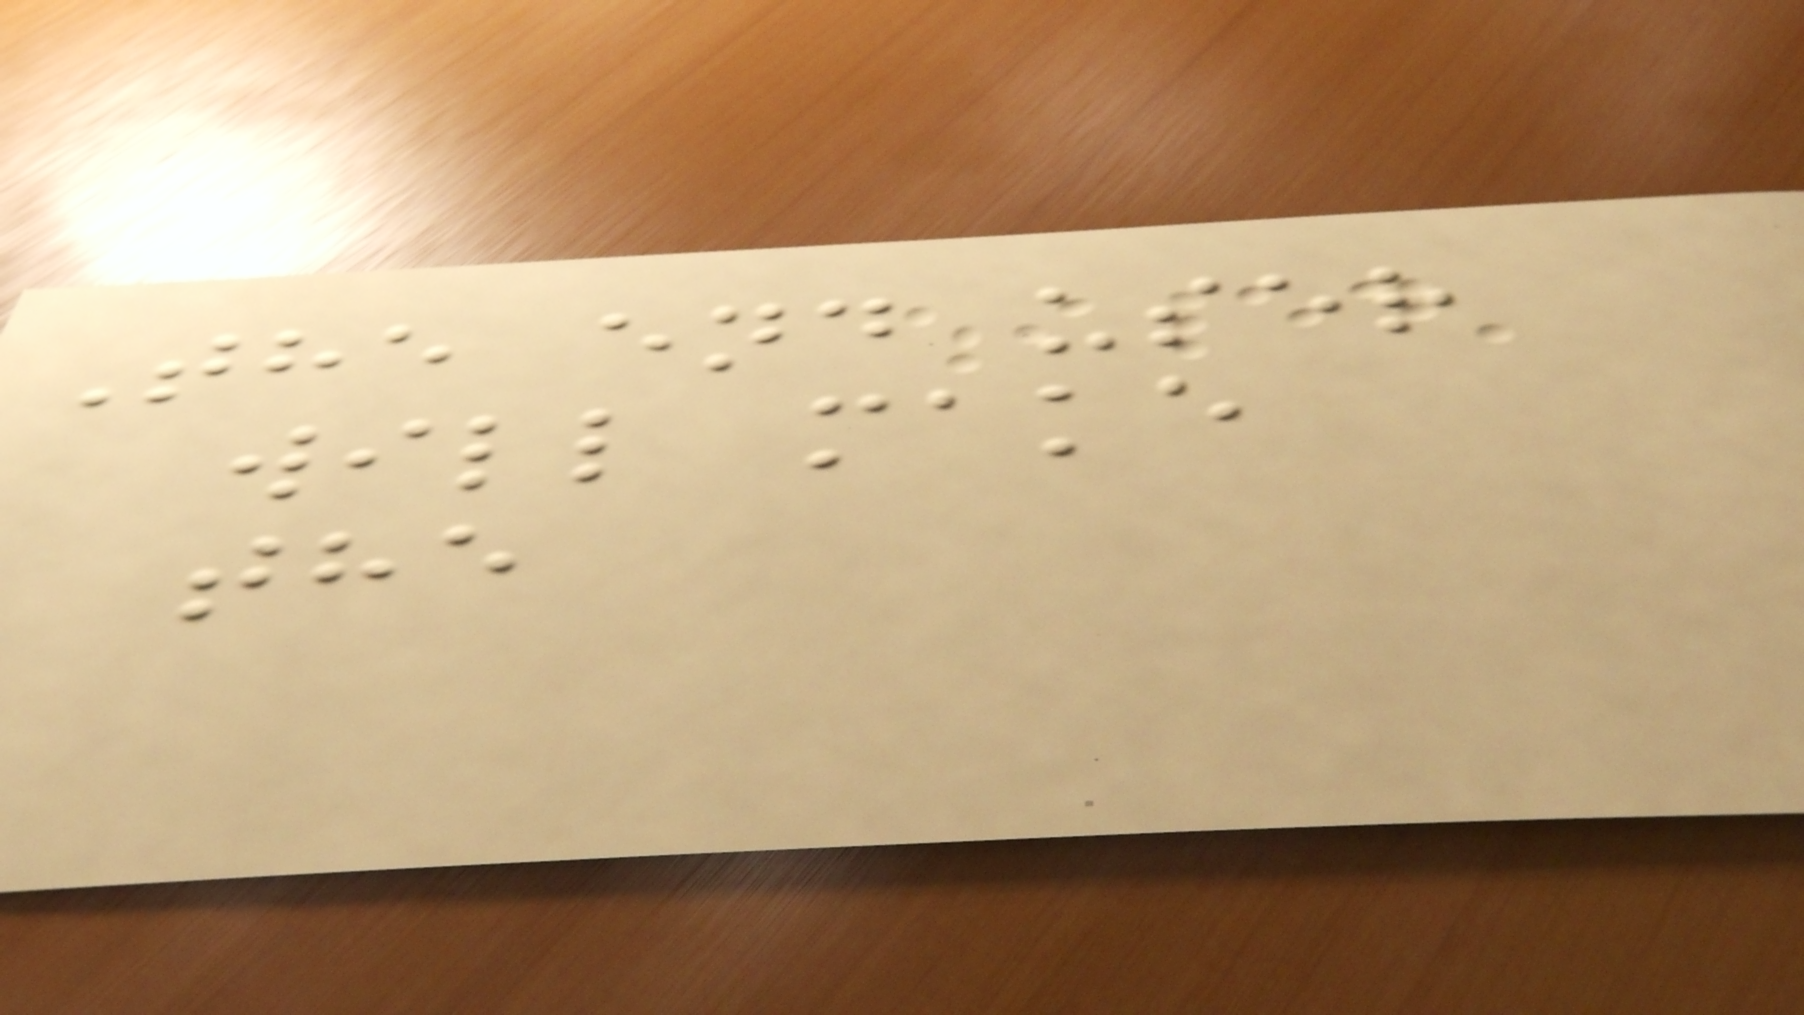The end user
will make
the
